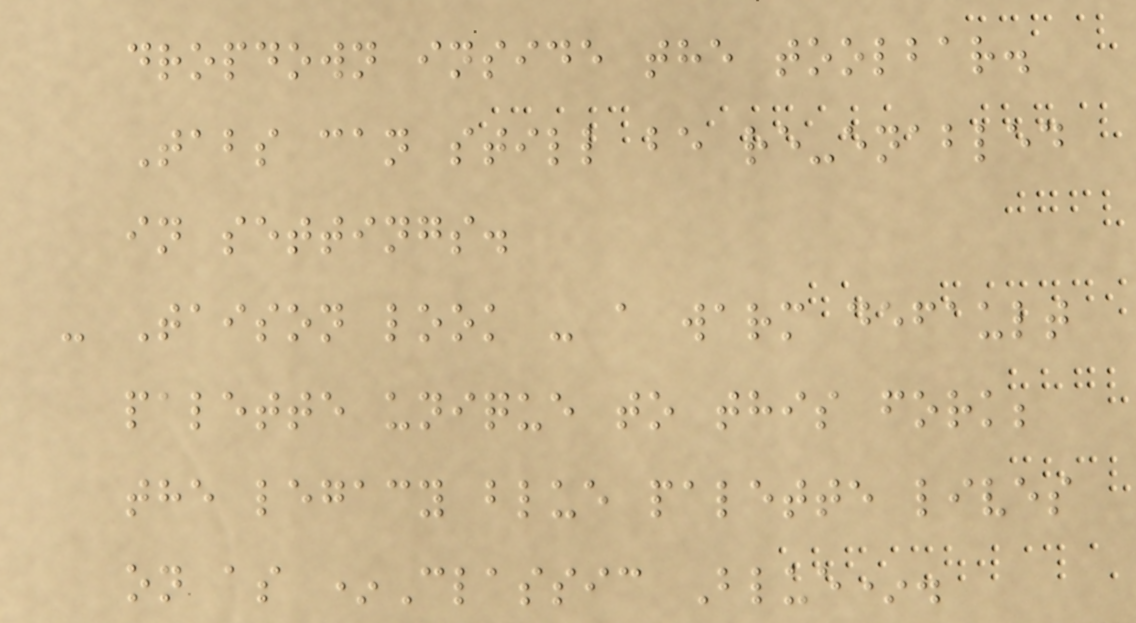dropdown inside the toolbar.
Tabs can still be re-enabled
in settings.
- Taison look - a warm default
palette unique to this fork;
the legacy blue palette lives
on as *Classic Blue*.
